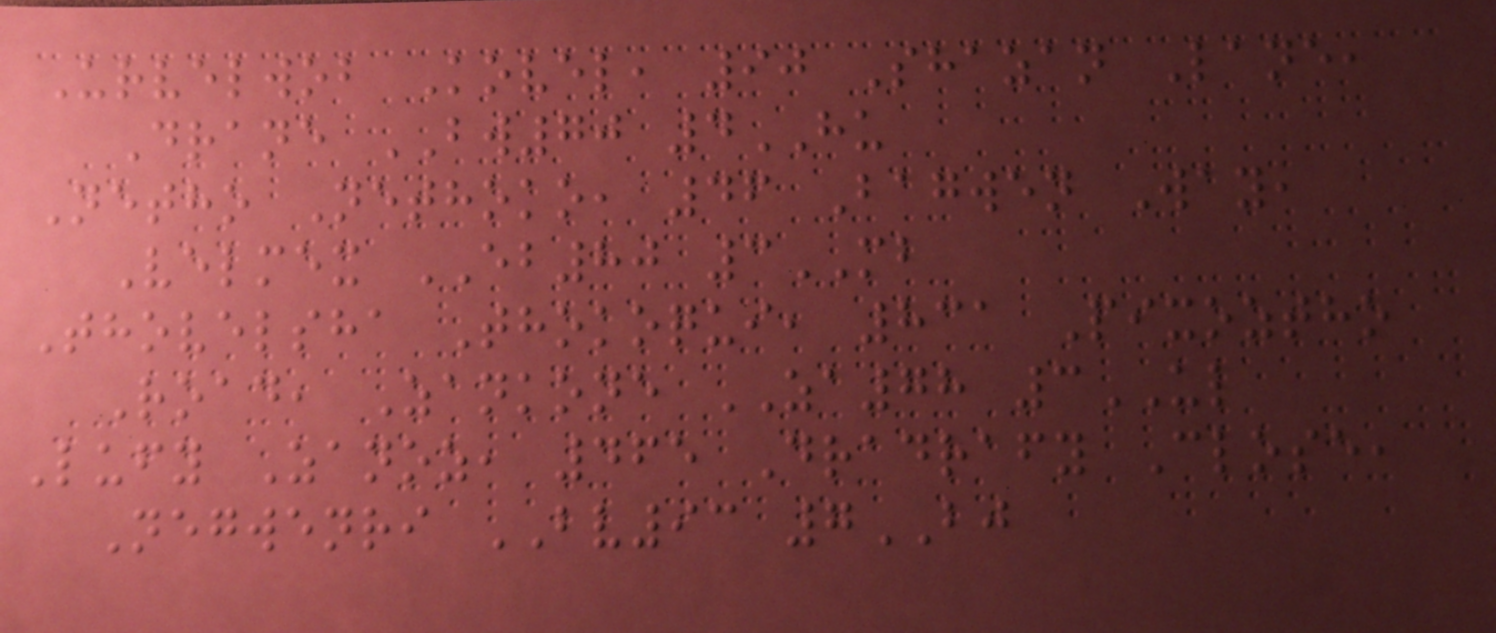Urvelwob Kovel, 90 Shazan Lane,
Drane BW70 4HU
Netho Nethoko, 46 Bagwen Way,
Velmex EB80 3MB
Thovelsha Thokoqui, 831 Pixoztho
Road, Zankone ZA78 3UL
Lufy Zanoz, 465 Dradrafy Close,
Negwenri BV93 7BJ
